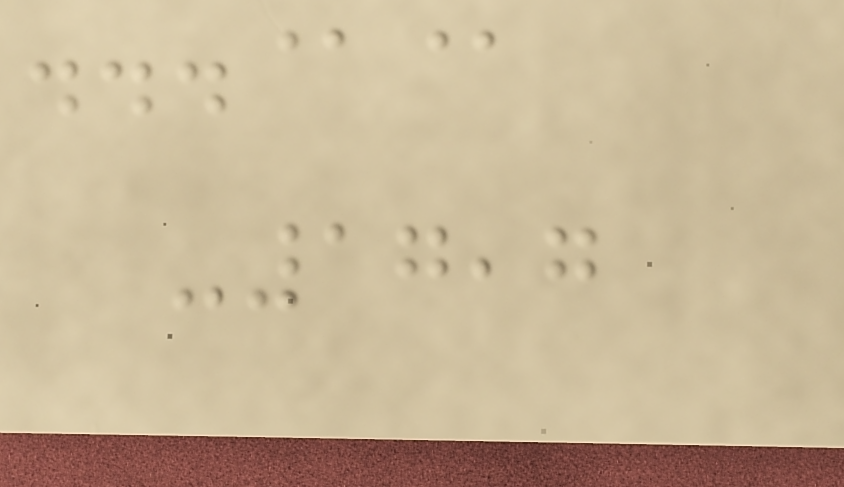...@@
-17,7
